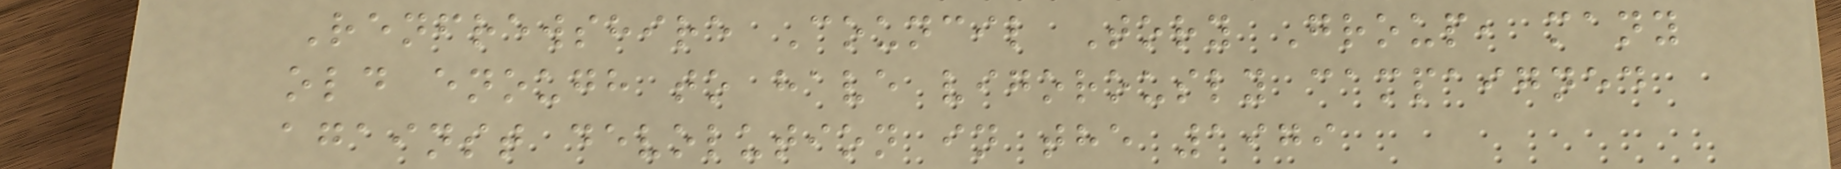Renfrewshire Council Tory Group, many
old enough to have vigorously campaigned
against devolution in the 1979
